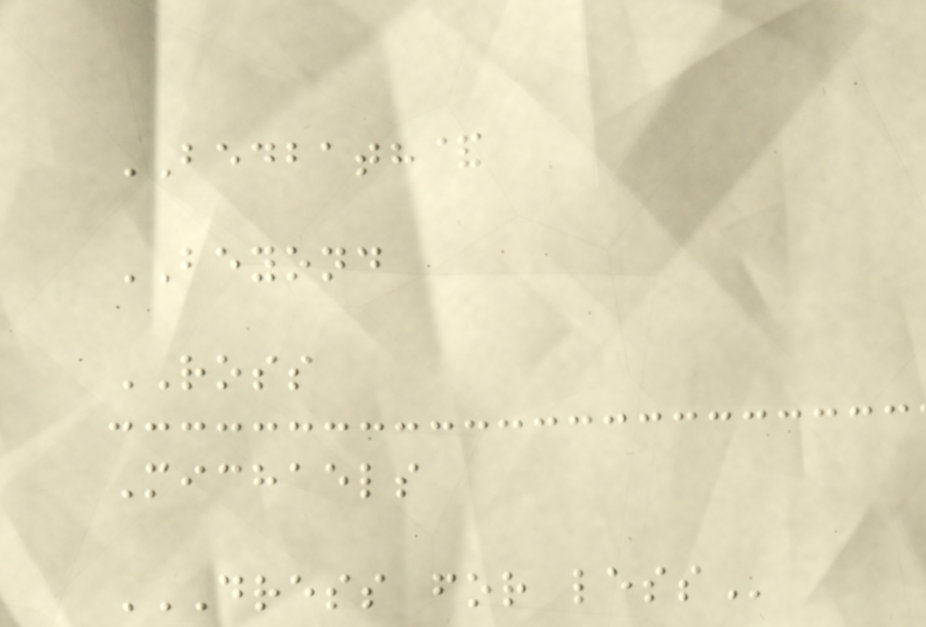BEDBATH&
BEYOND
ROSS
Michaels
DRESS FOR LESS
